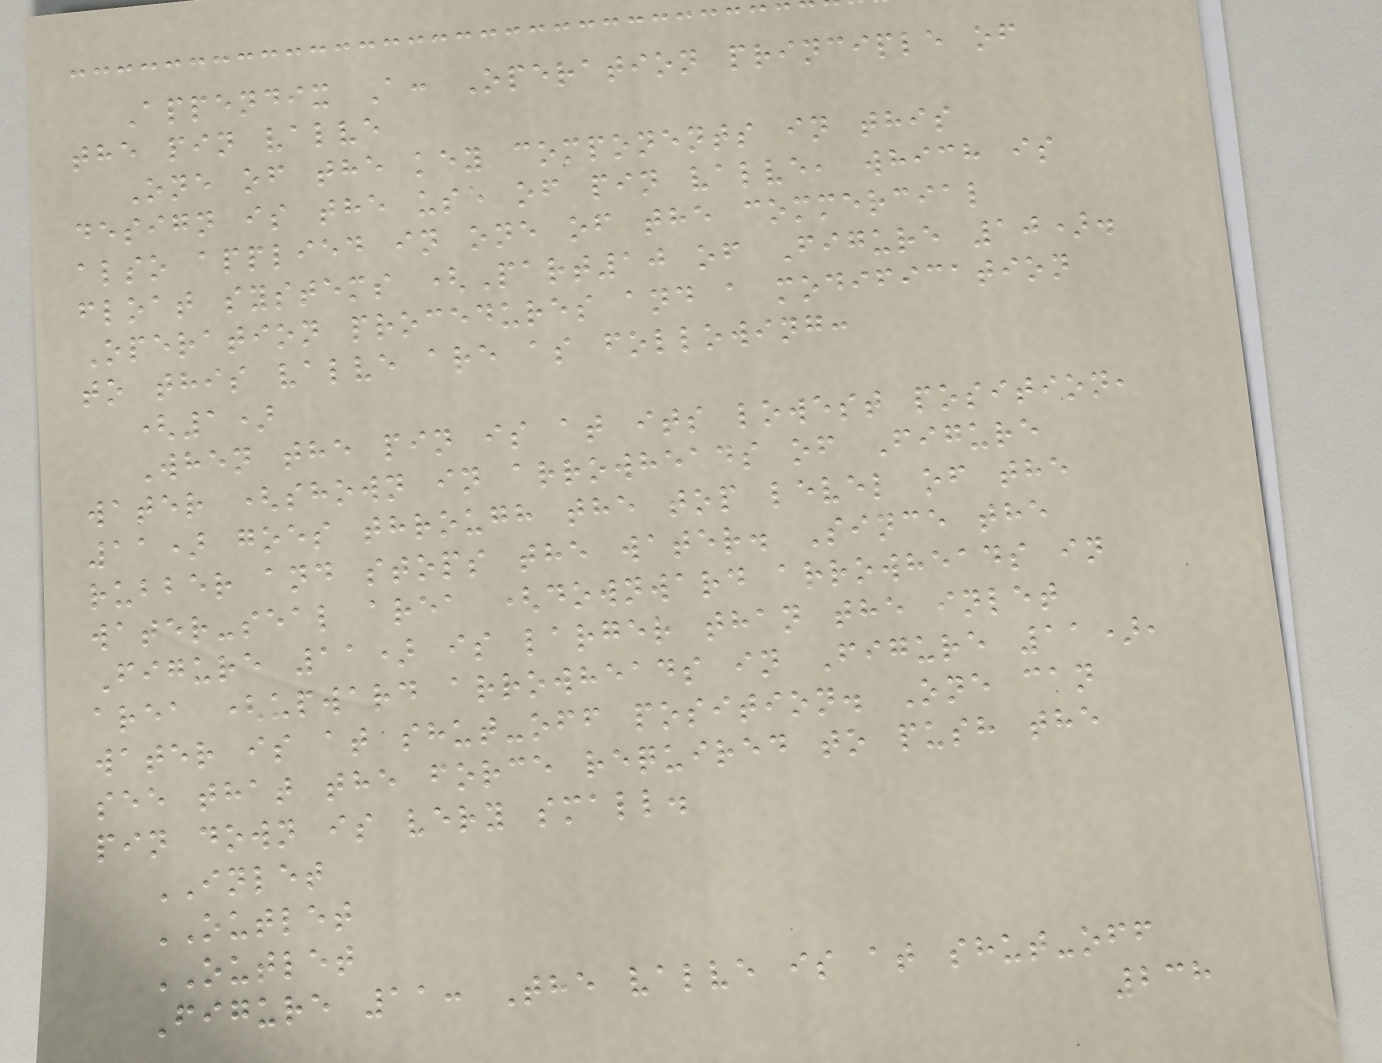Appendix A: Operation principle of
the pin valve
One of the key components in this
design is the use of pin valve, which is
also applied in one of the commercial
float systems (Part10 of Figure 10).
Operation procedures and a modification
to this valve are as following:
(1)
When the pin is at its lowest position,
water (shown in arrowheads of Figure
11) goes through the top level of the
rubber and stops the water. Since the
water-seal area (downward arrowheads in
Figure 11) is larger than the inlet
area (upward arrowheads in Figure 11),
water is at shut-off position. One can
see that the force required to push the
pin down is very small.
INLET
OUTLET
OUTLET
Figure 11: The valve is at shut-off
238
